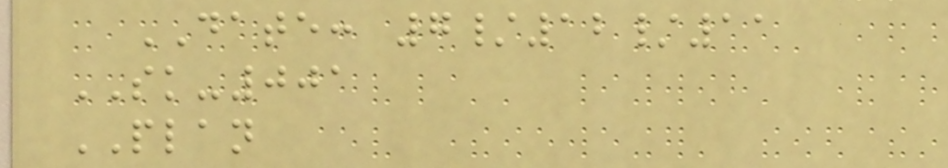DATE: 7/12/11
SK-001
PLAN
